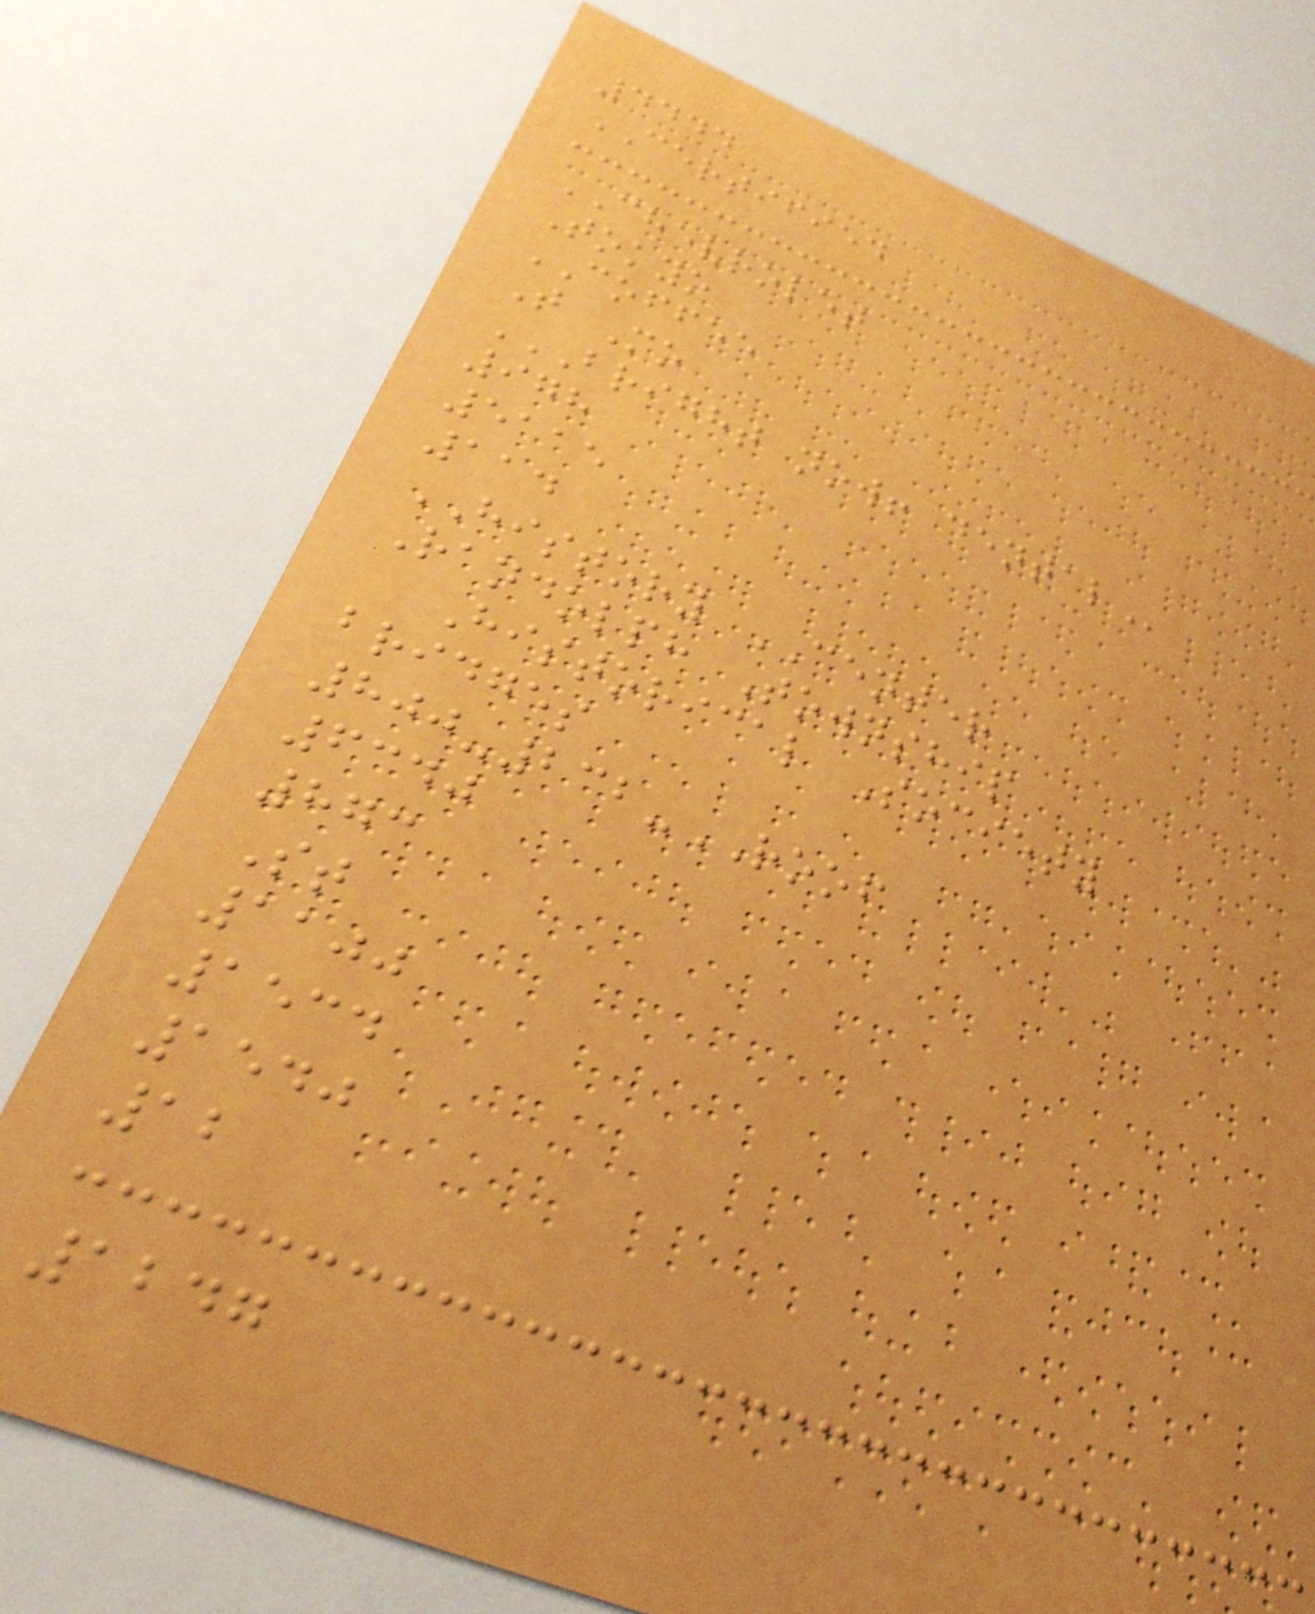4444
CERTIFIED
CHEVROLET
Tokyo
COFFEE
T Mo
BRIGHT NOW! DENTAL
978
5115
114
HISTORY CENTER
Randolph Township
Historical Society
bridges
800-232-ROOF
6340
873
St
1100
1534
1540
12
1247
